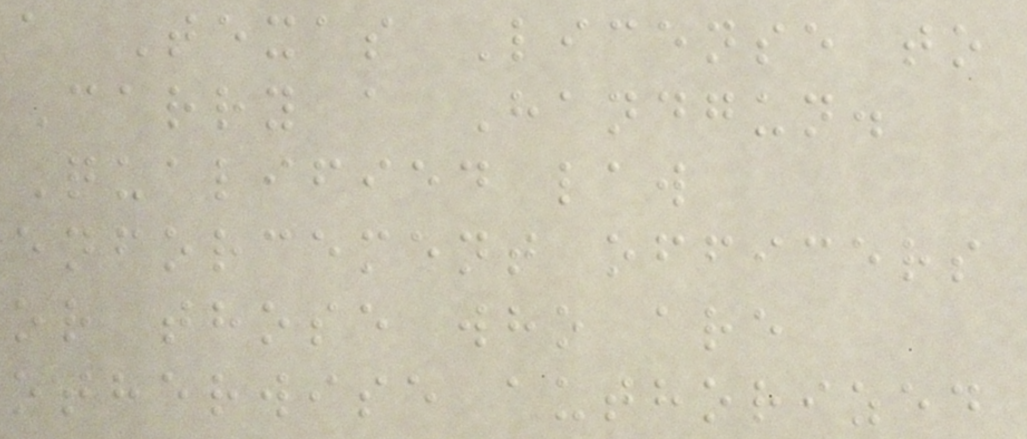a Texas License to
Carry a Handgun.
Qualified law
enforcement officers
or those who are
otherwise authorized
